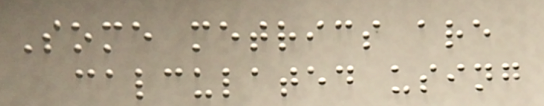Some metrics are
calculated using
